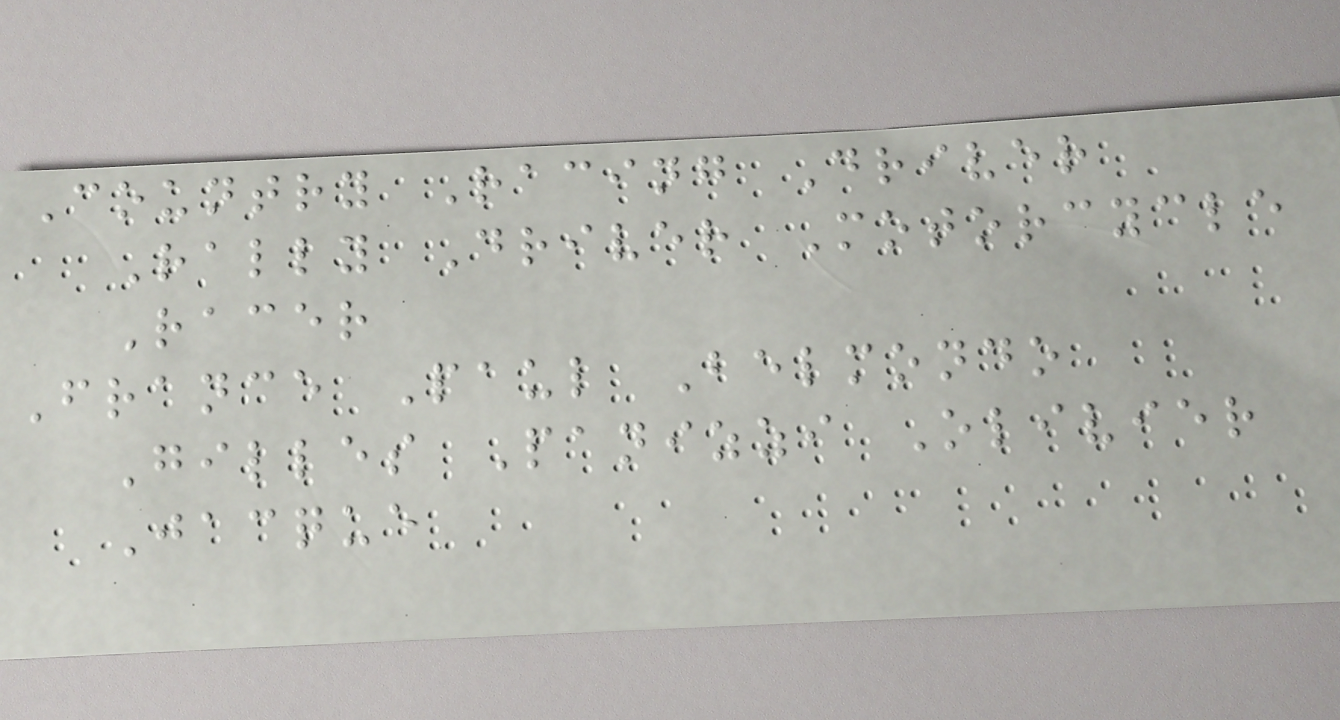Country Racing Driver
Rally Driver Motorcycle
Racer
France Paul Belmondo
Gilles Panizzi Olivier
Jacque
